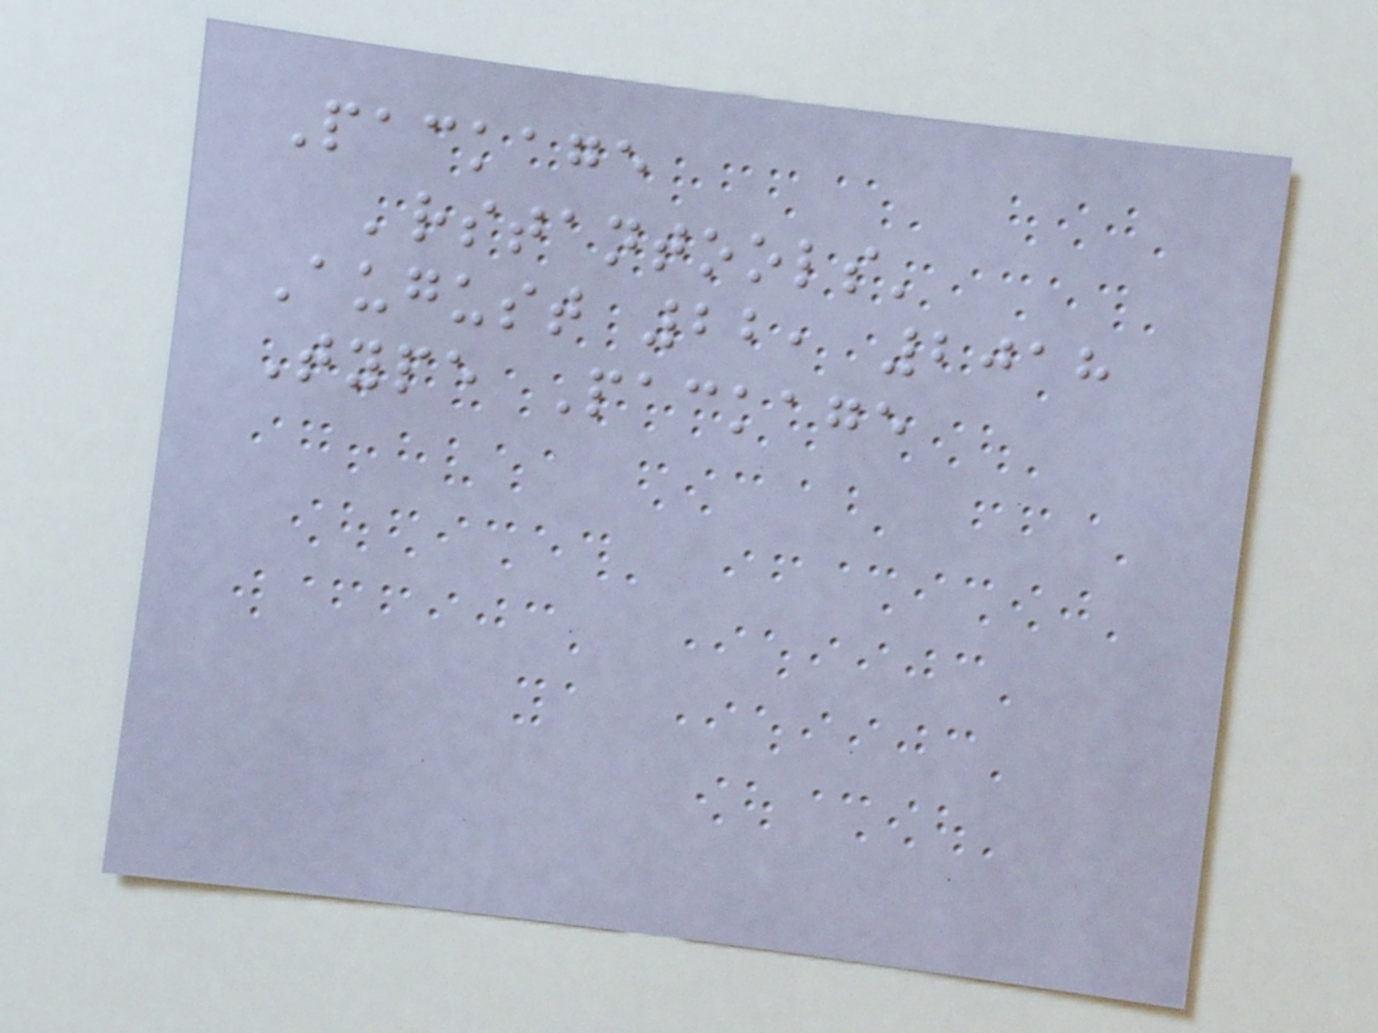Package
'rstantools'
August 22, 2018
Type Package
